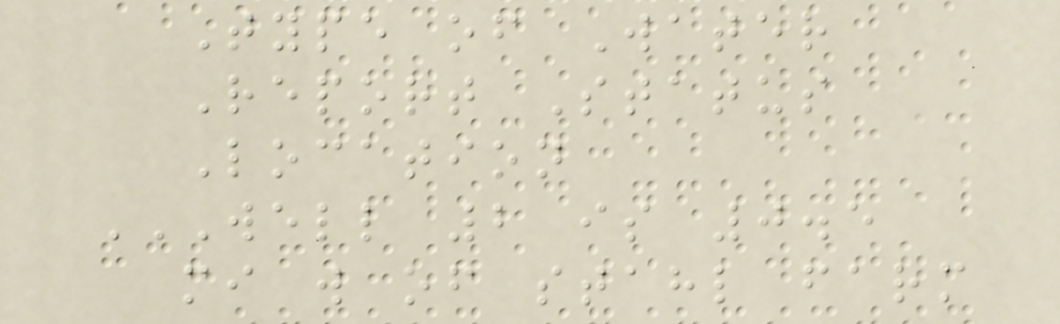Type of Water
Report Status
Location
WELL 2 IS 0.5
MI W OF STAHL FARM
